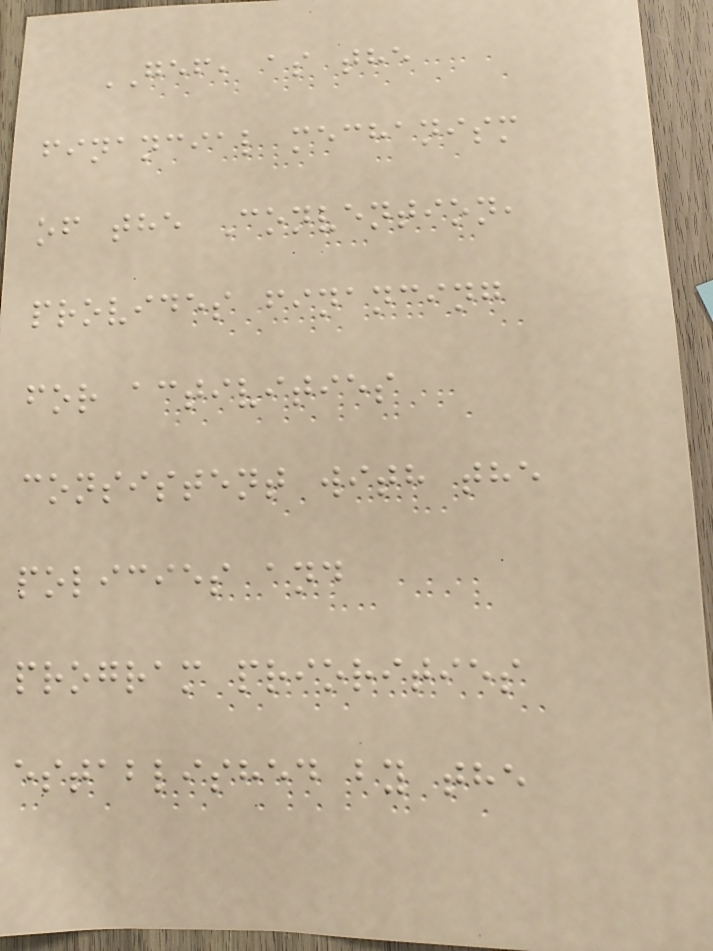GEF, as the
financial mechanism
of the Convention,
provides financing
for activities
consistent with the
policies and
program priorities
established by the
